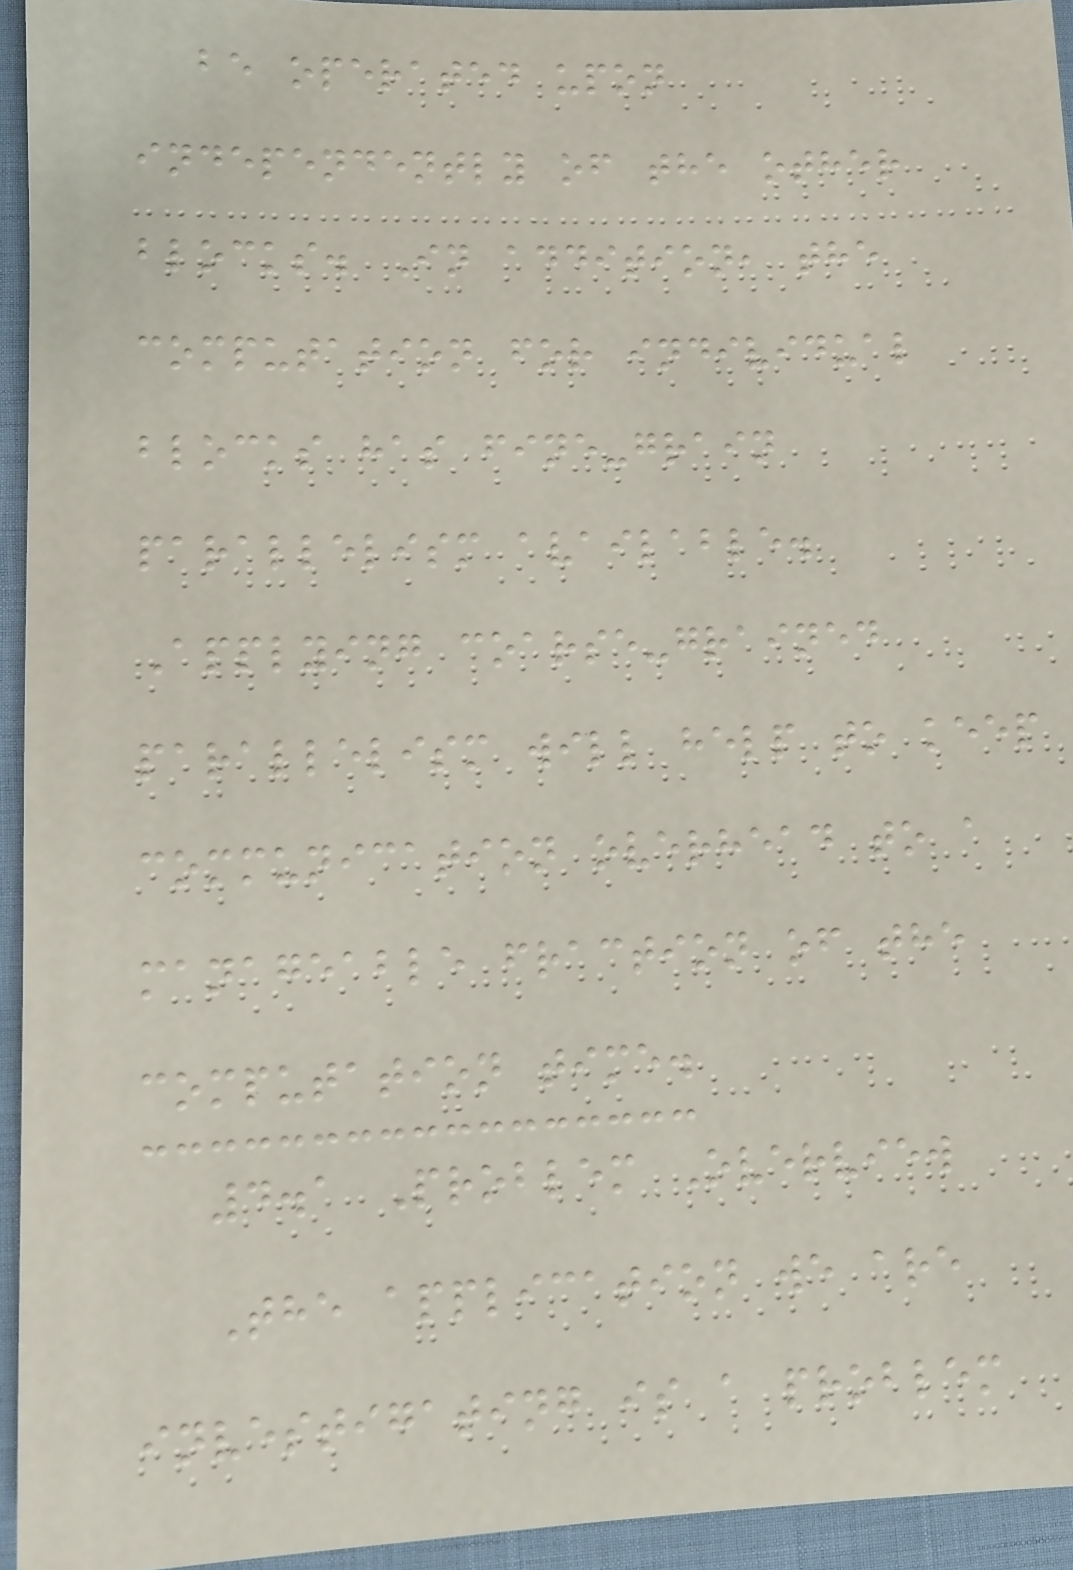be operated upon
independently of the other
blocks. In addition, the
computation for individual
blocks has fine-grain
parallelism available.
Applying coarse-grained
parallelism will help to keep
communication overhead to a
manageable fraction of the
computation time.
4.1 Problem Overview
The application we are
investigating is a problem
